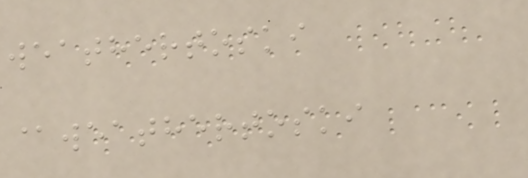weathertoski
@weathertoski
